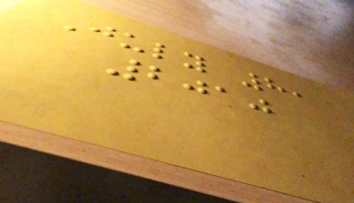July 8,
2010
